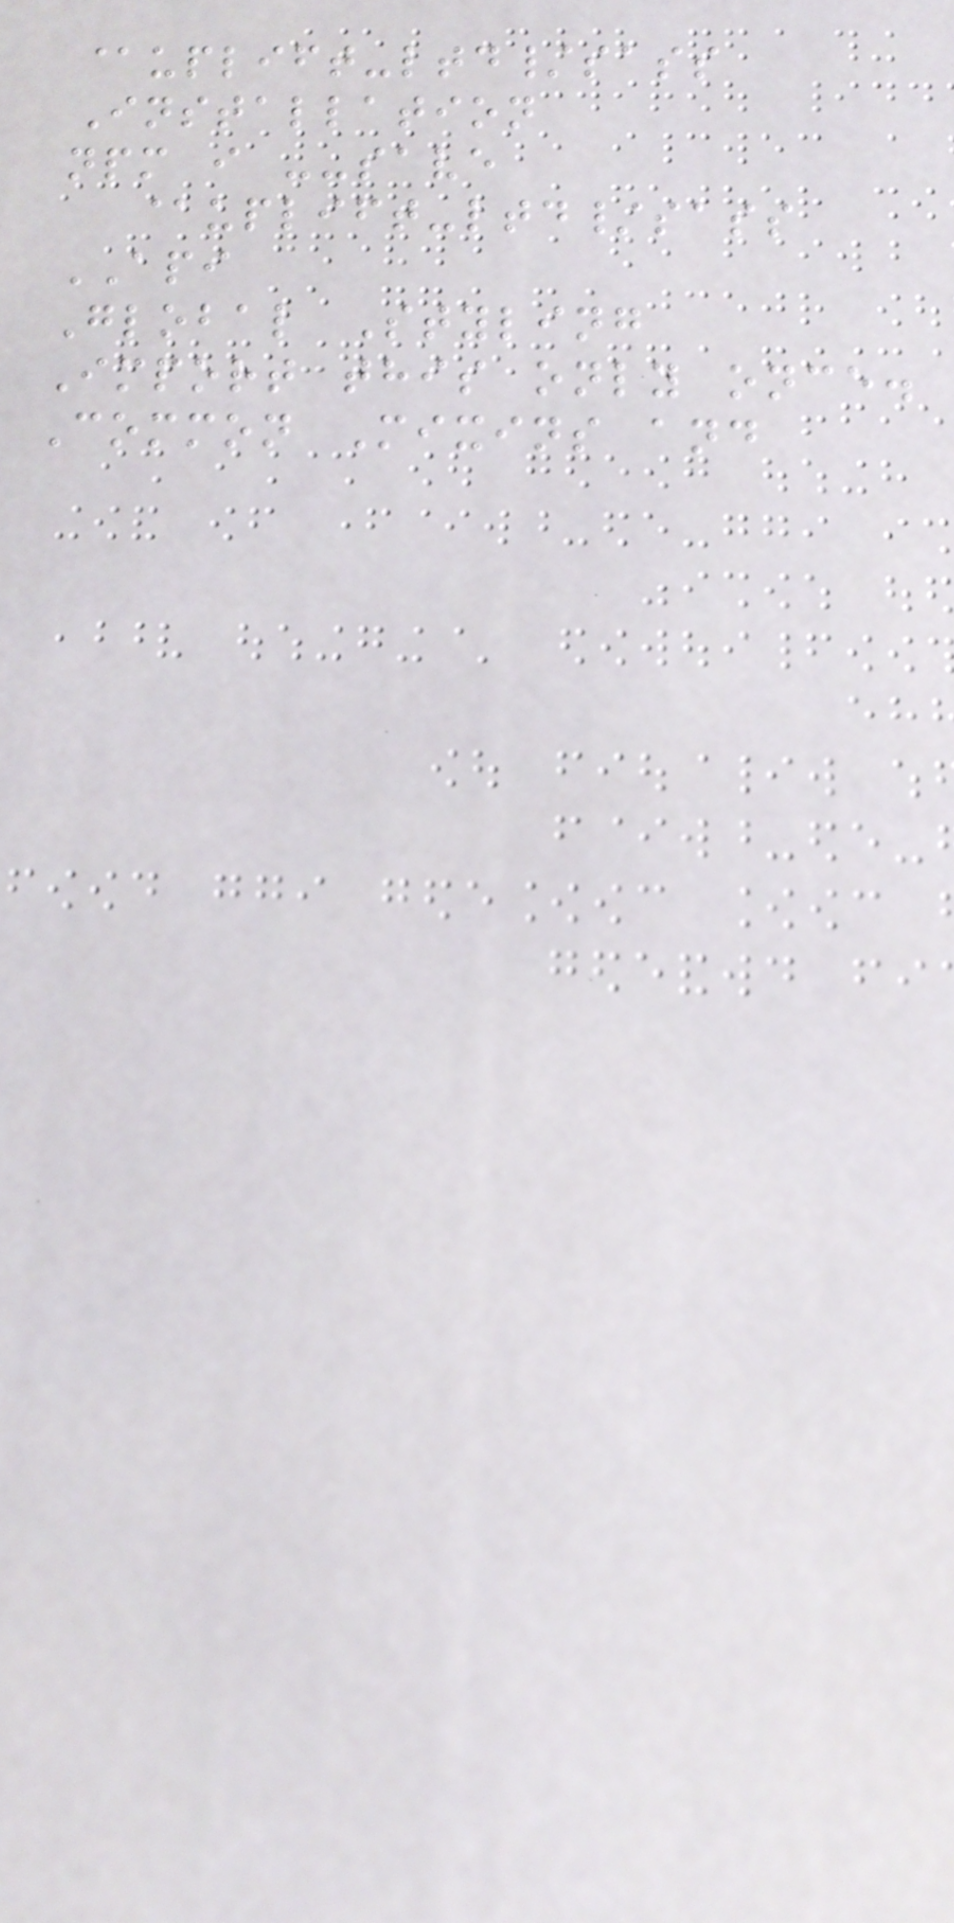@uplift-ltd/sass
Installation
npm i --save
@uplift-ltd/sass
API
Global Styling
Import this only once.
Common Mixins and
